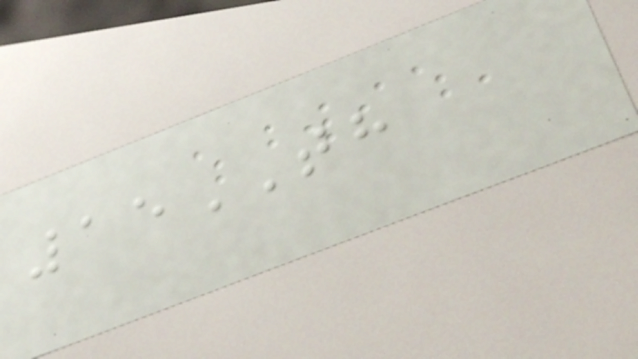15TH
